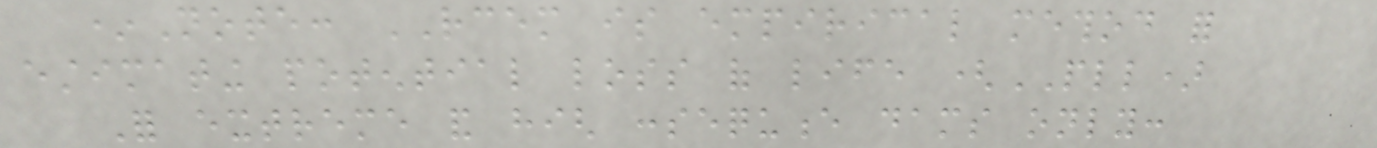*Note: RCEM is empirical method for
estimating potential loss of life (PLL)
For extreme and high consequence dams only:
